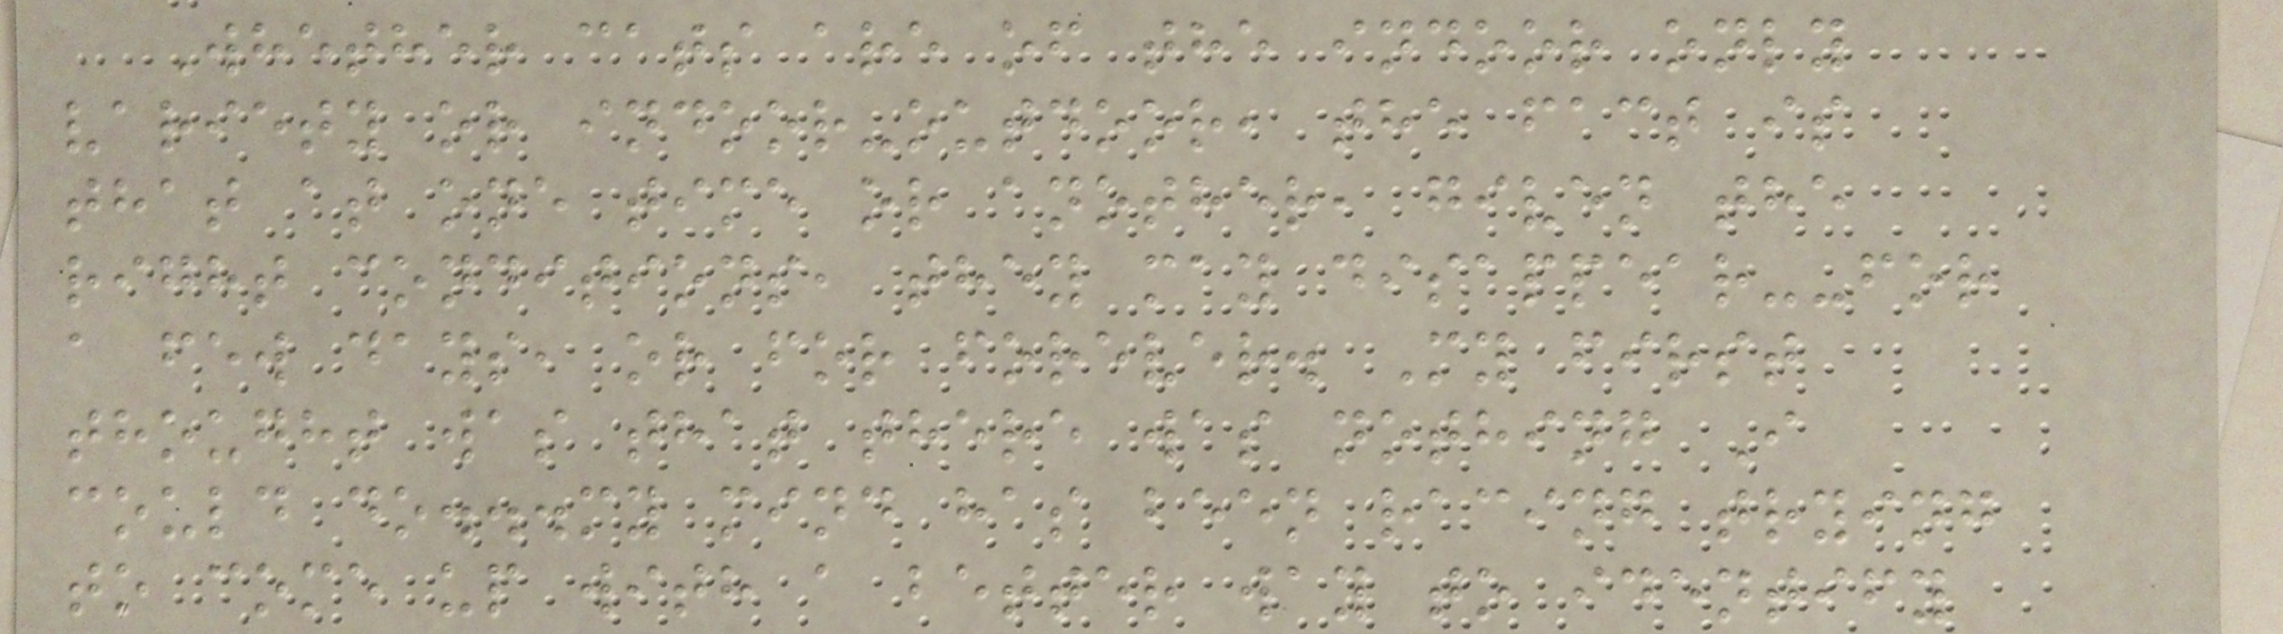Whether cats are of the indoor only
variety or indoor-outdoor, the fact is
that at one time or another, given the
right conditions, they may disappear--for
a few days, or for forever. My first
thought was that there was nothing I
could do...my mind has been racing trying
to come up with a better way to identify
